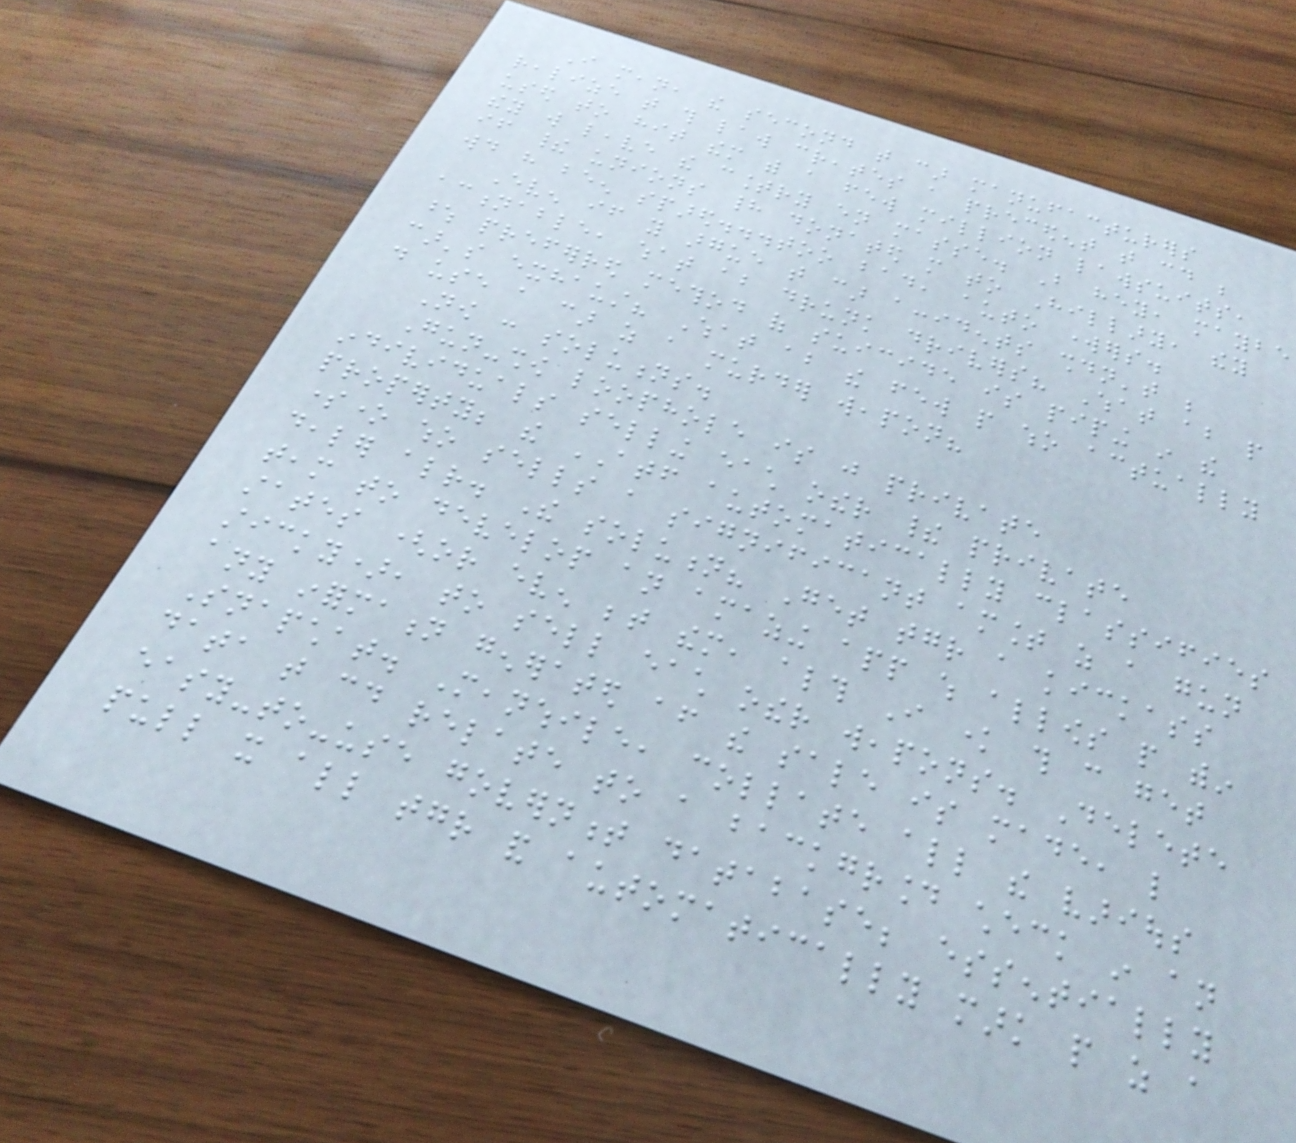I mean, the second that car manufacturers
realize that this law creates a precedent that could be
used to hit them with a few million lawsuits,
they will leave the country en masse. But hey, maybe
if their unions had donated more to Hillary, they
would have been spared...too bad, auto workers.
Even if you argue that car accidents shouldn't be
actionable, what about drunk drivers? What about people
whose preferred method of suicide is piping in the
car's exhaust? What about the few people who actually
do use a car as a murder weapon?
Now : solutions.
Gun-show loophole is just private
individuals selling each other their private
property; the ATF automatically classifies
someone who sells a significant amount as a gun
dealer already. The solution? Get together a kickass
team to develop an amazing app which allows people within
states (or even between them, although I know this can get
sticky), to sell each other weapons. Delete
any information generated after the sale is made, like
Snapchat. Meanwhile, collate all the various
data that could relate to a background check in an
easy-to-use government database; essentially
pull it all together and automatically mark people as a
